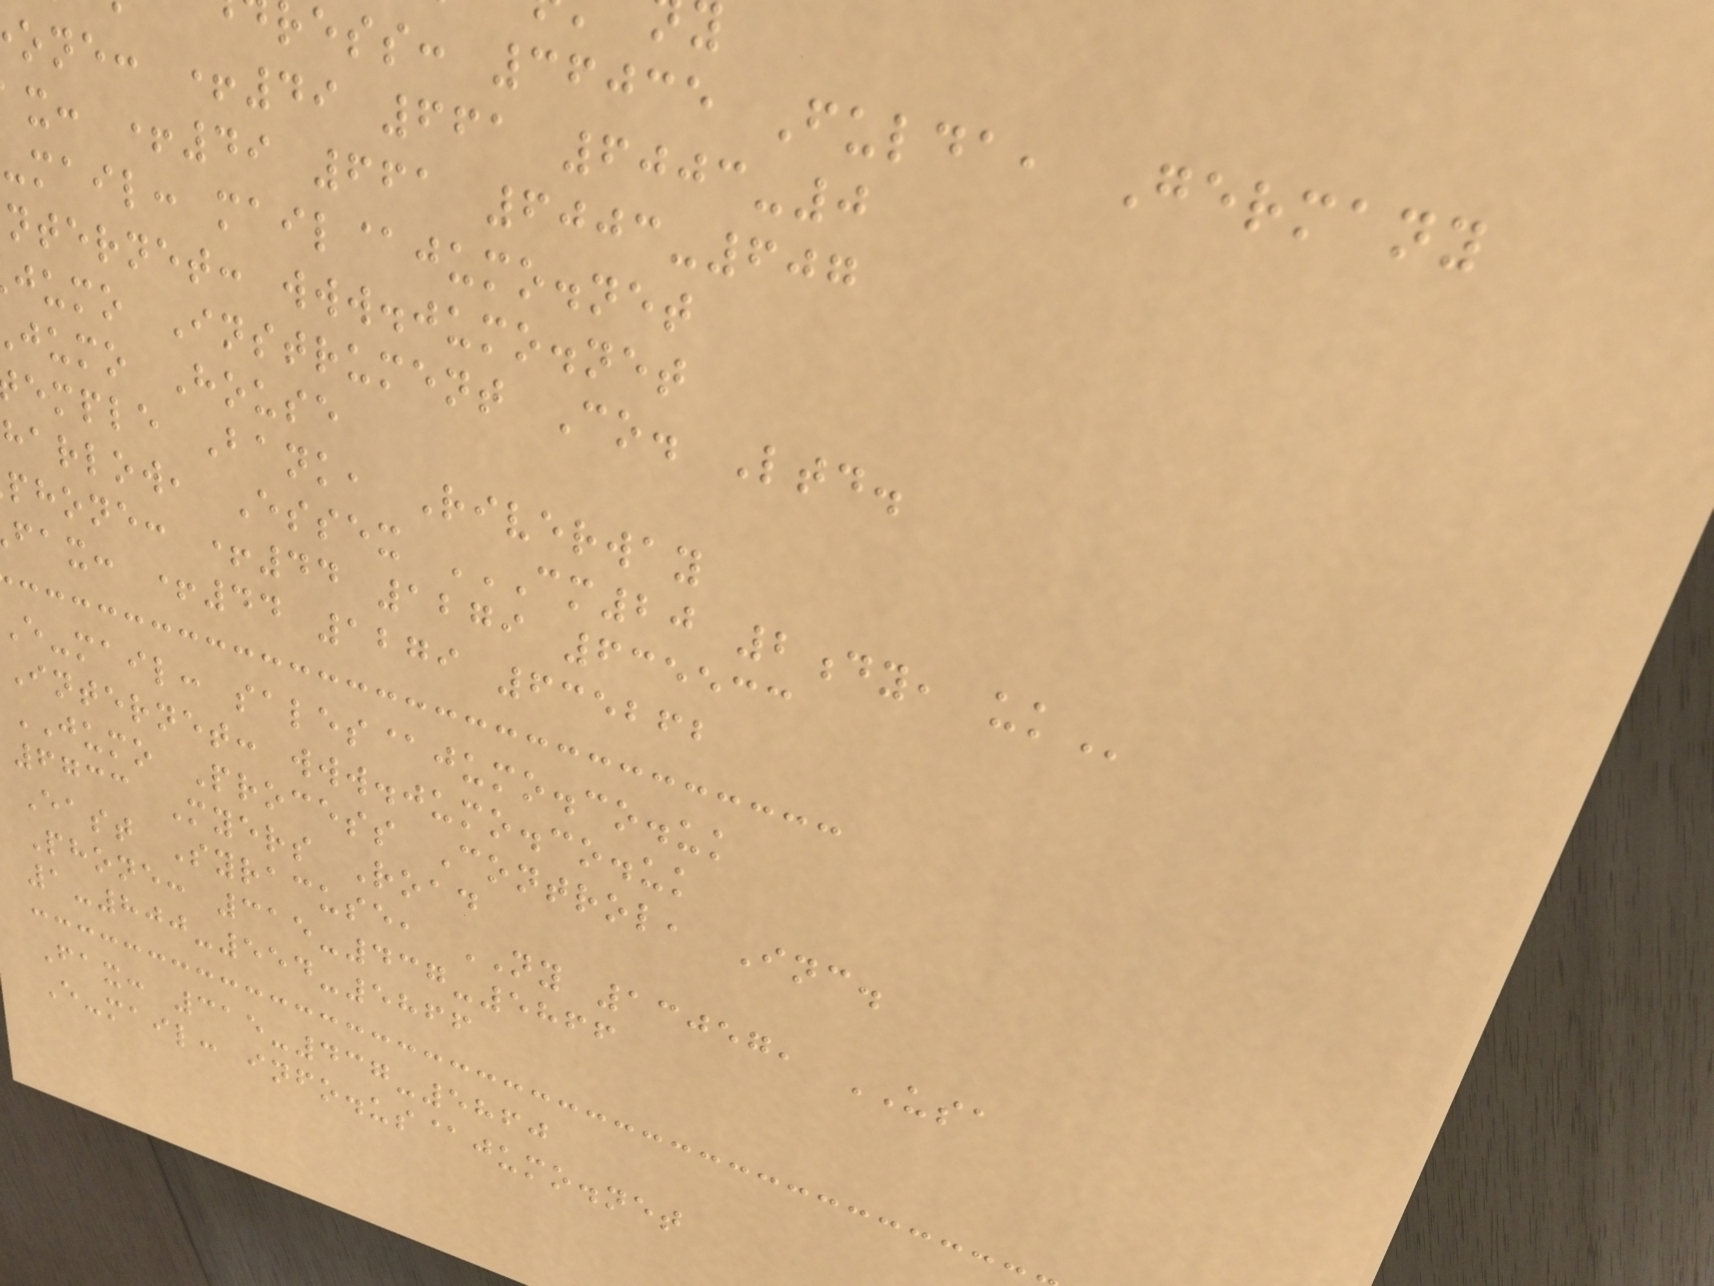ress: 36035 Fulda, Germany
one: +49 661 6003-0
x: +49 661 6003-607
-mail: mail@jumo.net
nternet: www.jumo.net
jumo Instrument Co. Ltd.
jumo House
emple Bank, Riverway
harlow, Essex CM20 2DY, UK
phone: +44 1279 635533
fax: +44 1279 635262
e-mail: sales@jumo.co.uk
Internet: www.jumo.co.uk
JUMO Process Control, Inc.
6733 Myers Road
East Syracuse, NY 13057, USA
Phone: 315-437-5866
1-800-554-5866
Fax: 315-437-5860
E-mail: info.us@jumo.net
